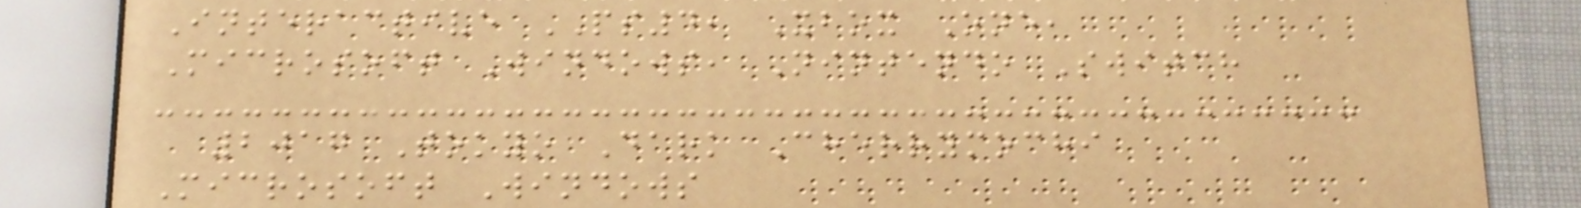Interactive PS4, Xbox One,
Microsoft Windows, Nintendo Switch
2017 Tokyo Dark Cherrymochi
Microsoft Windows
